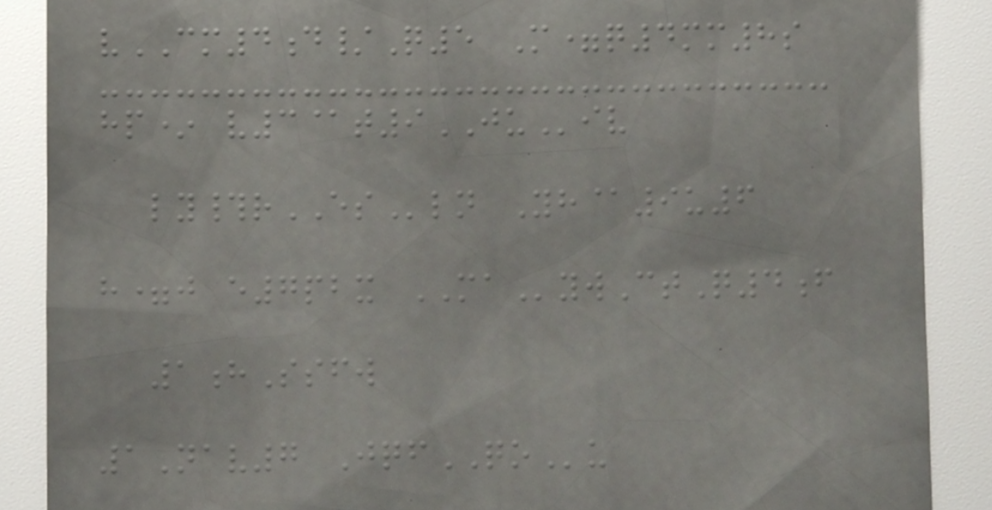vCM4d/Q5 M=q4mm8s
hp* v3@t9JUiv
ly#rESln Yh@9u6
h=j e7pbx MAywCtQ4f
1hSsfw
1Nav7 JqfQOu
